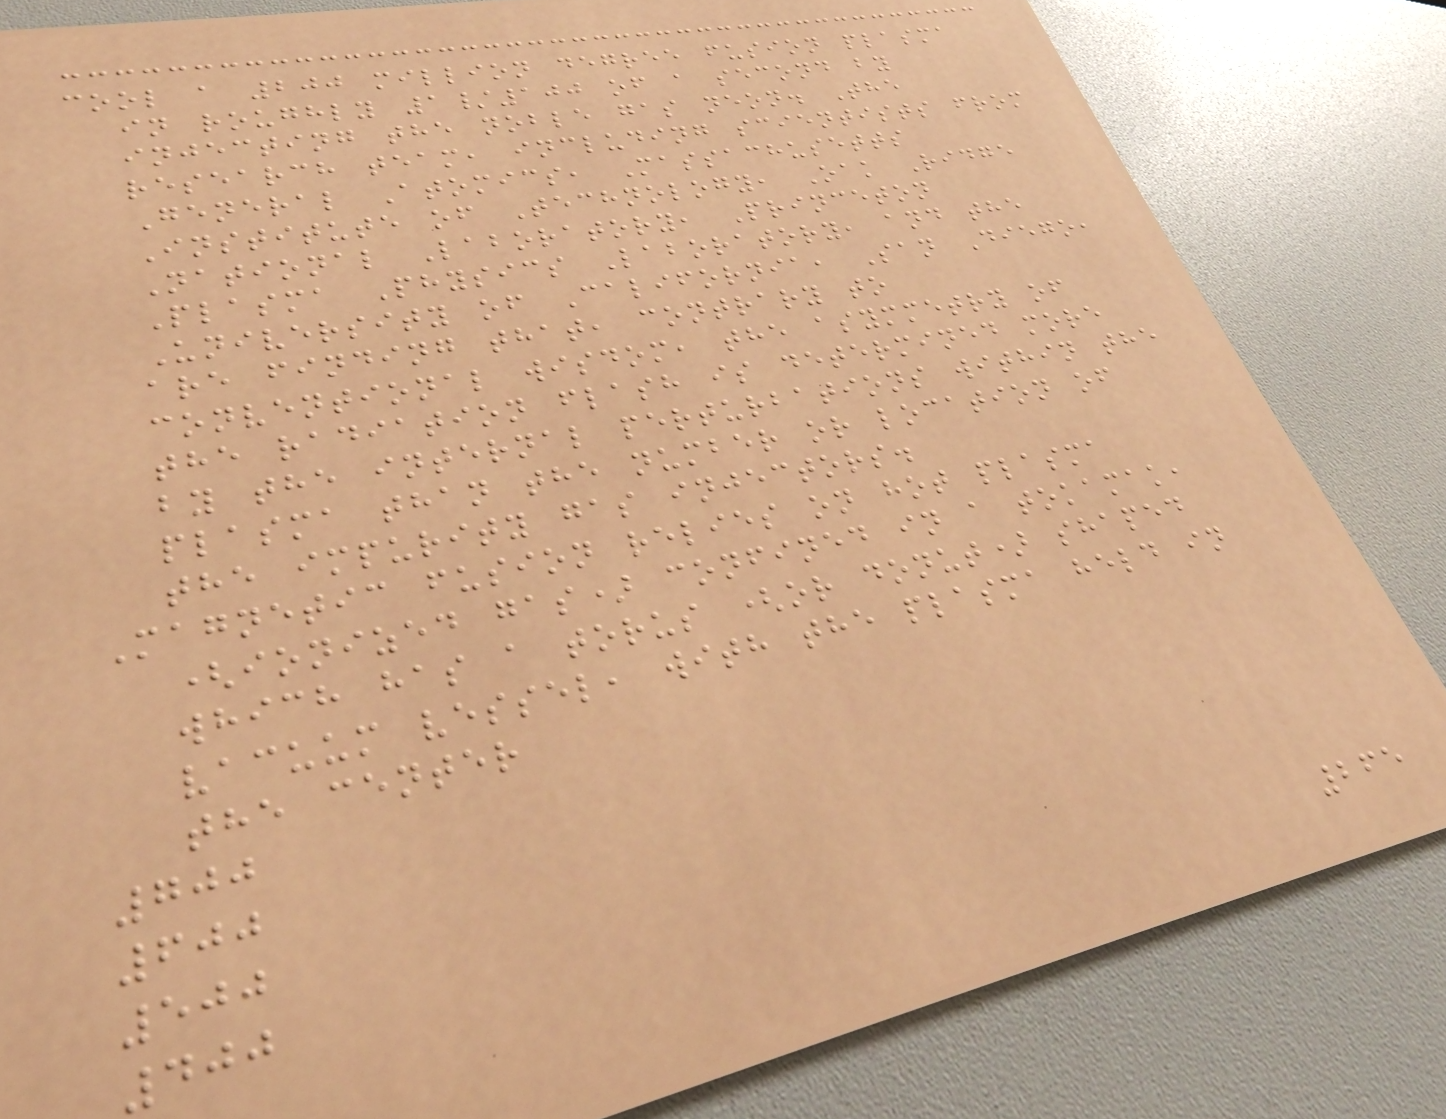cool a 200 million degree fusion plasma
in roughly 1/100 of a second by
injecting the noble gas neon. The
research team, including scientists from
General Atomics, Massachusetts
Institute of Technology, Oak Ridge
National Laboratory, Princeton
Plasma Physics Laboratory, and the
University of California, San Diego,
are finding that, contrary to
conventional wisdom, the asymmetry of
the radiation flash is determined more
by the internal perturbations within the
plasma than the number or location of
the impurity gas injectors.
Magnetic fusion relies on hot plasma
(ionized gas) confined in a tokamak,
which has a torus (or donut) shaped
vacuum vessel, with the plasma held in
the center
700
600
500
400
265
